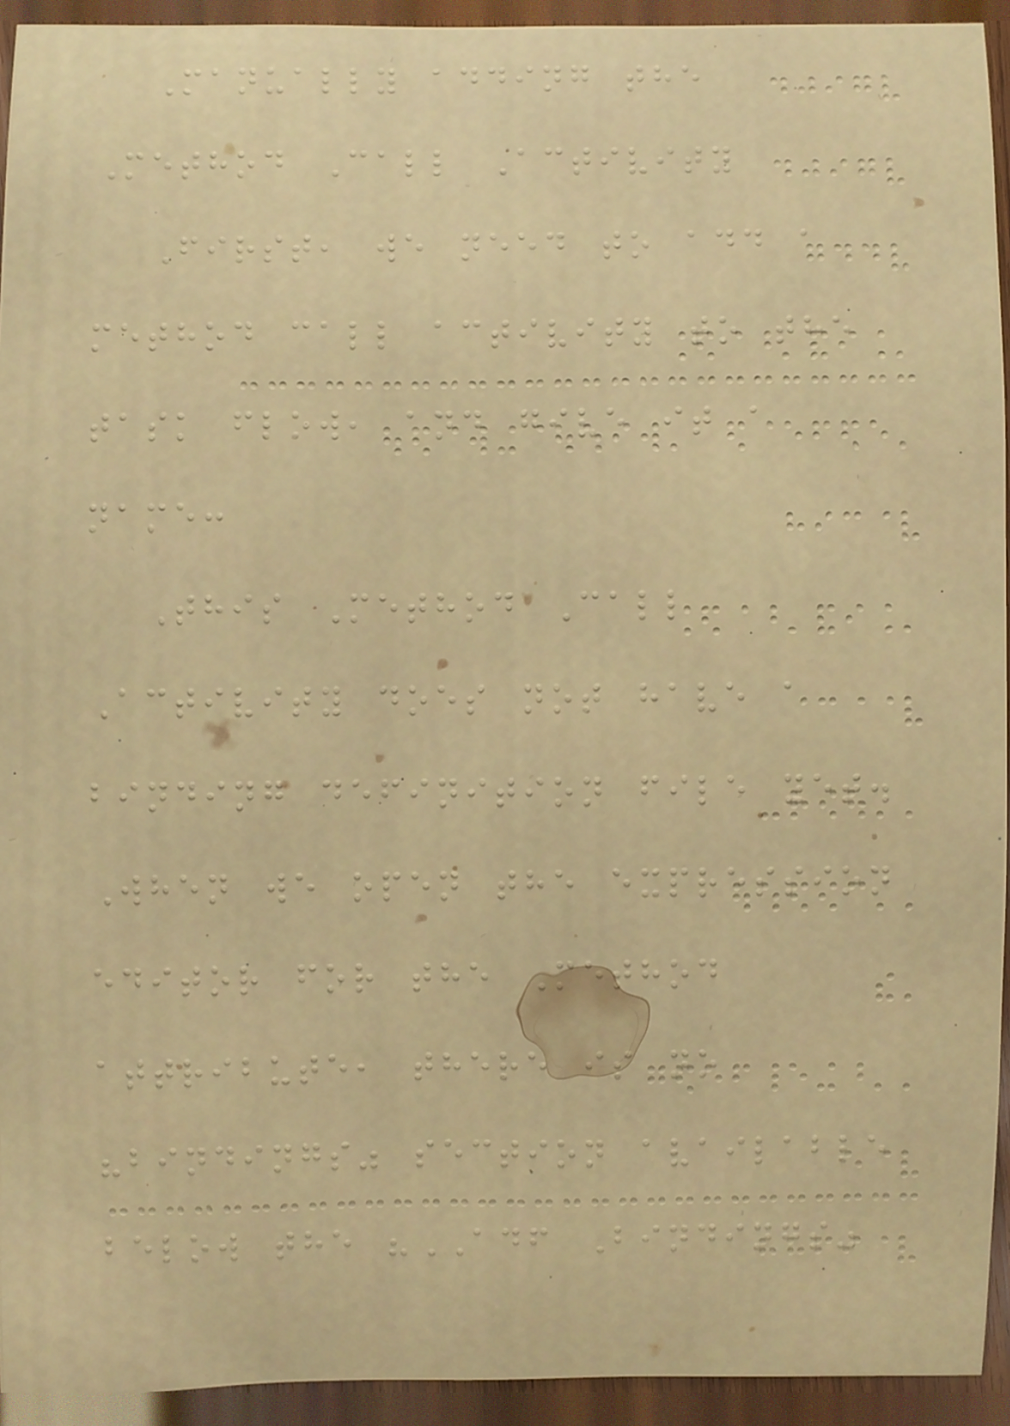Manually adding the
Method Call Activity
First, we need to add a
method call activity to the
task flow, and give it a
name:
This Method Call
Activity does not have a
binding definition file yet.
When we open the expression
editor for the Method
attribute, there is no
"bindings" section available
below the "ADF Bindings"
